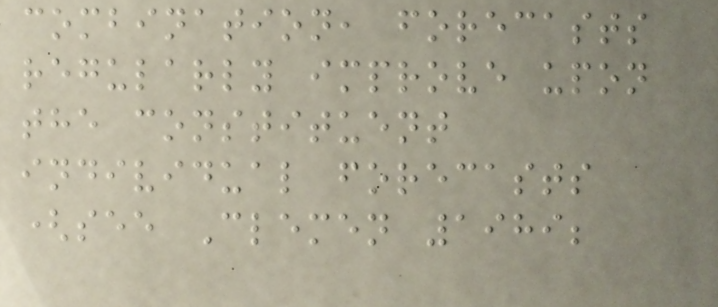combination, forecasts
regularly improve upon
the constituent
individual forecasts
(see Clemen 1989;
